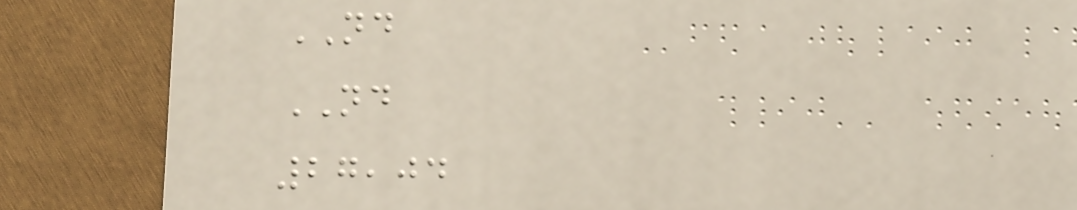ND
ND
27,04
